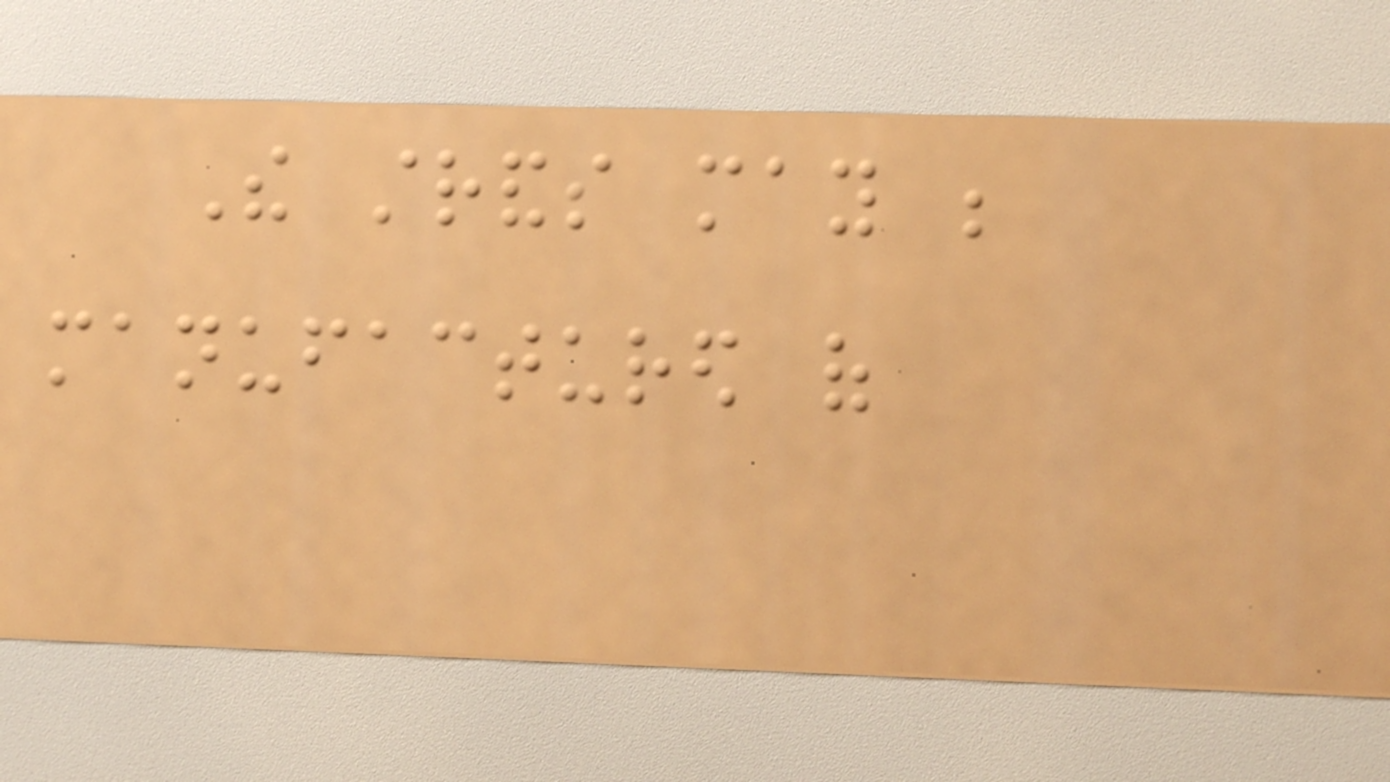The strands may be
manufactured of
